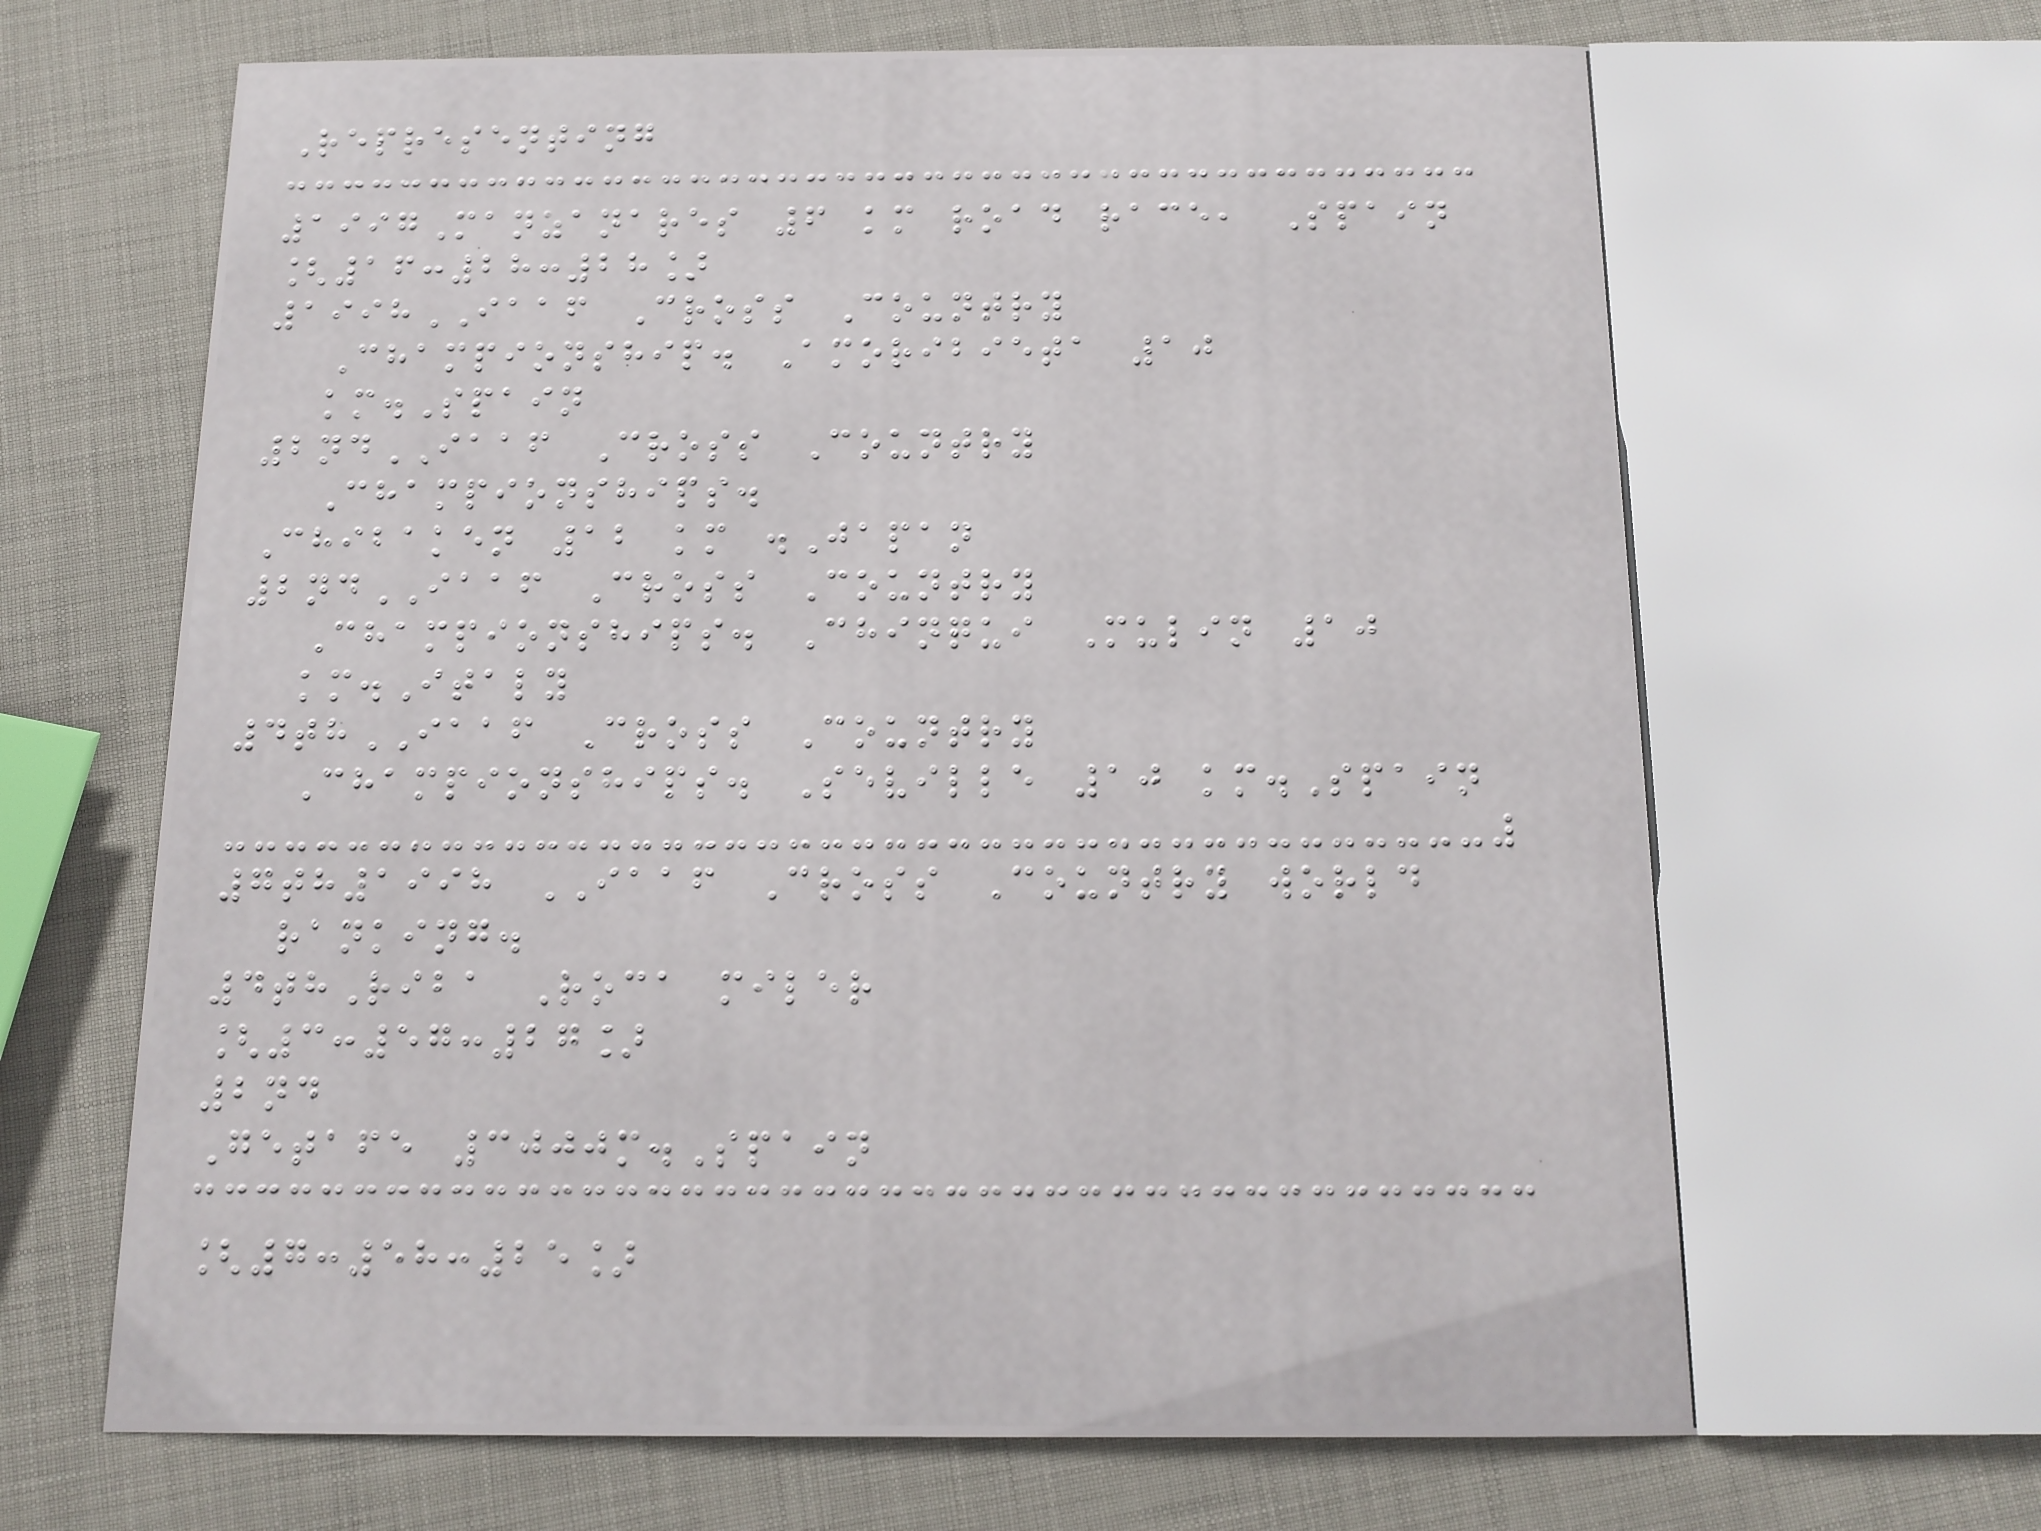Representing
1997Manzanares 6 km road race, Spain
[16:28:28]
1998IAAF Cross Country
Championship. Amoribieta 10
km.Spain
2ndIAAF Cross Country
Championships.
Chibaken 12 km .Japan
2ndIAAF Cross Country
Championships. Chinqui Mulin 10
km.Italy
4thIAAF Cross Country
Championships. Seville 10 km.Spain
7th1998 IAAF Cross Country world
ranking.
4thRiba Roca miler
[3:57:27]
2nd
Getafe 3000m.Spain
[7:58:25]
